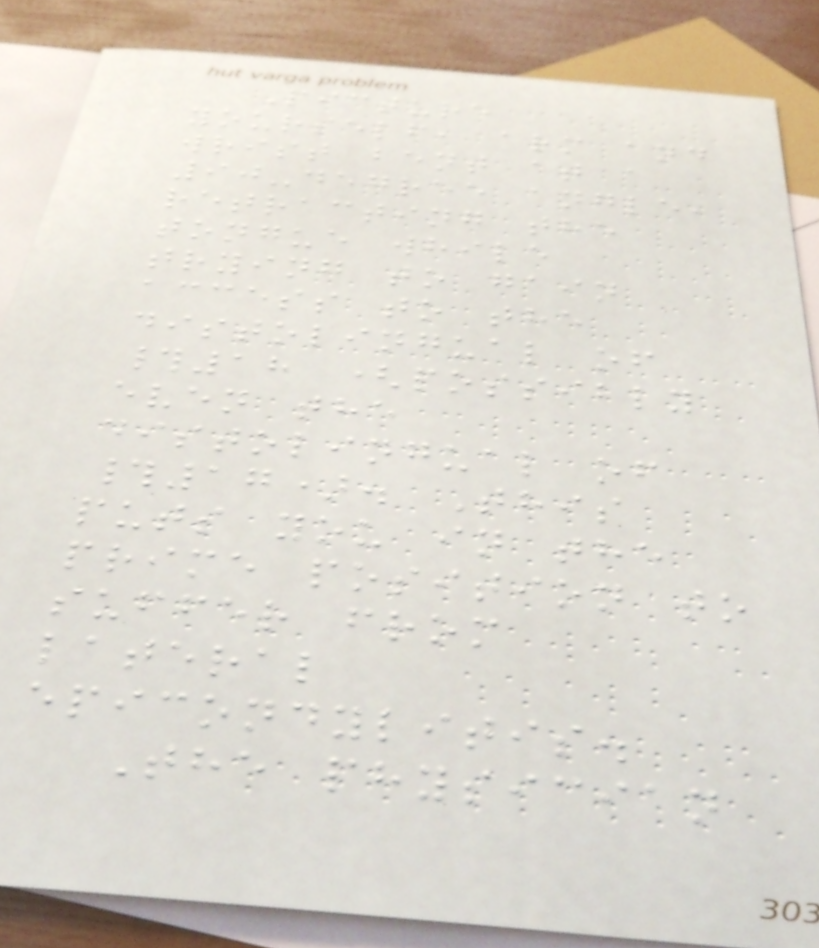Picture
yourself, arm and
wrist bent at a
90-degree angle,
retracting the
tongue while
trying to gain
access to the
distolingual of
#18 (possibly
even the
distolingual of
#17). This
puts you in the
prime position to
suffer from
lateral
epicondylitis.
The physician
